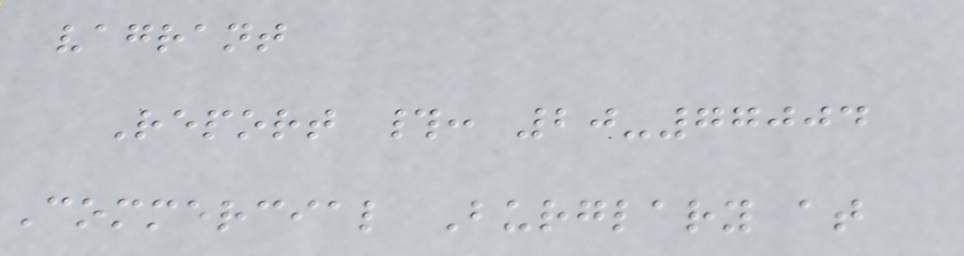vagrant
Report #: 20-77004
Commercial Burglary at
